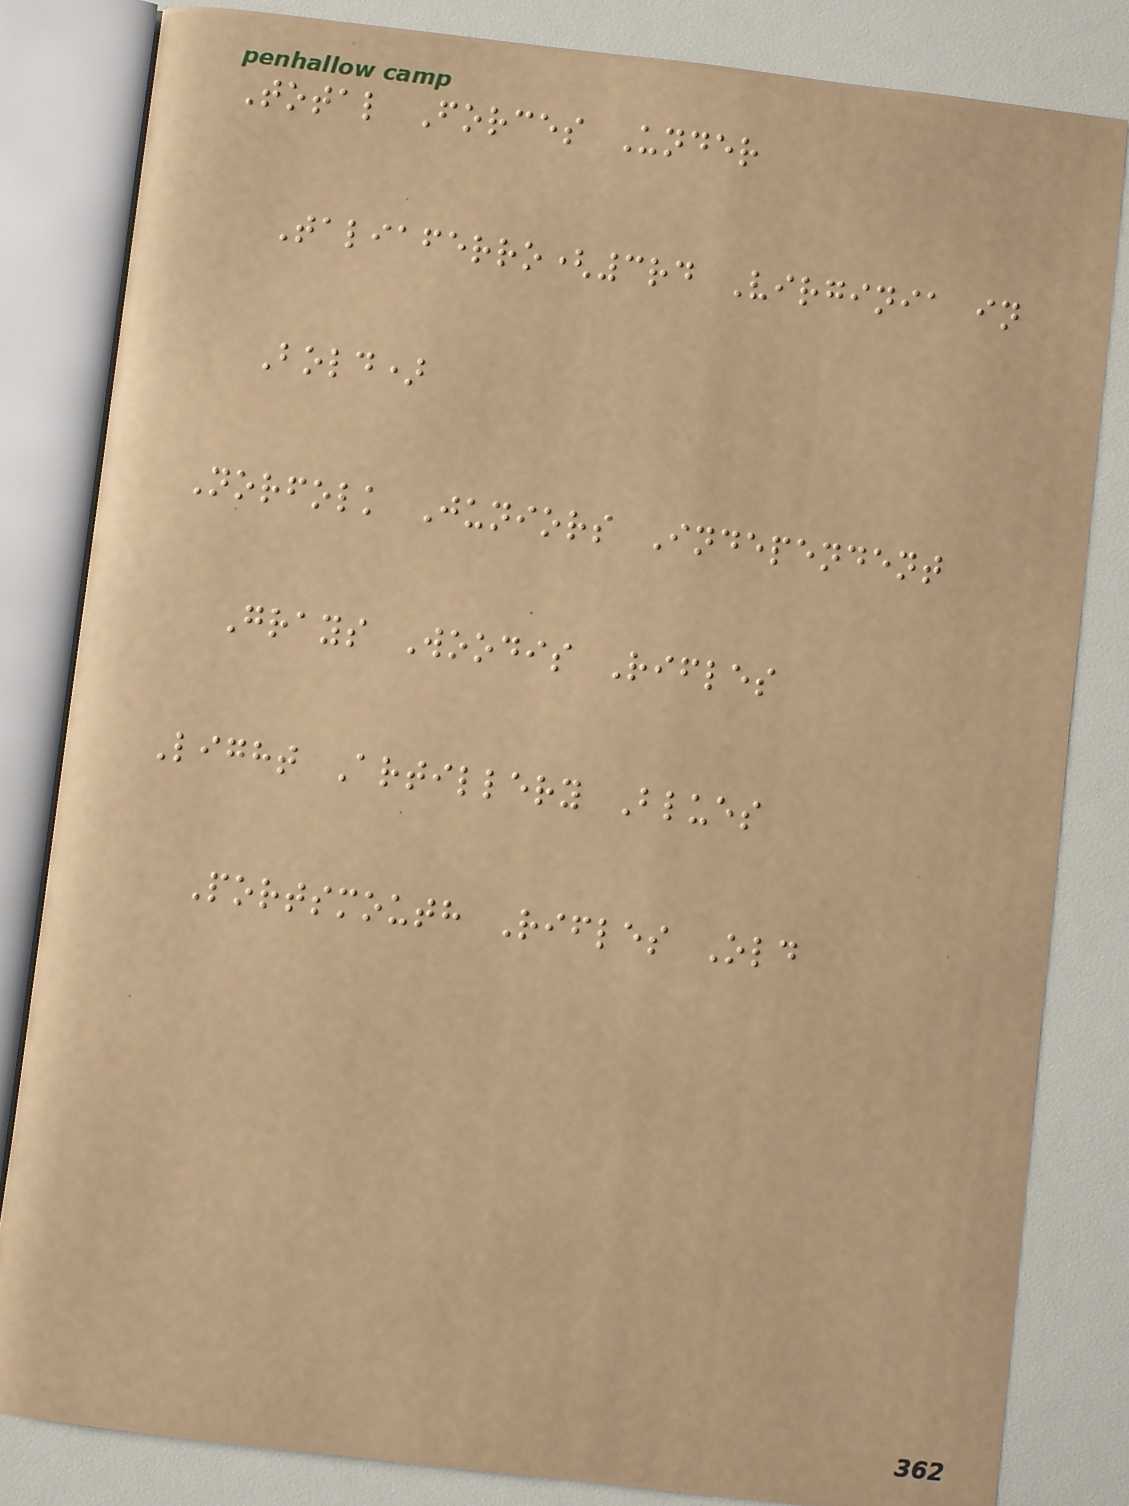Total Forces Under
Taliaferro(3rd Virginia in
Bold)
Norfolk Juniors Independent
Grays Woodis Rifles
Light Artillery Blues
Portsmouth Rifles Old
